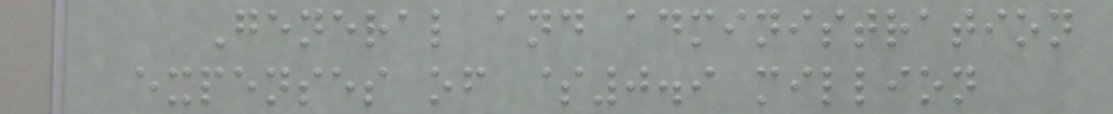General and administration
expenses of $0.9 million
